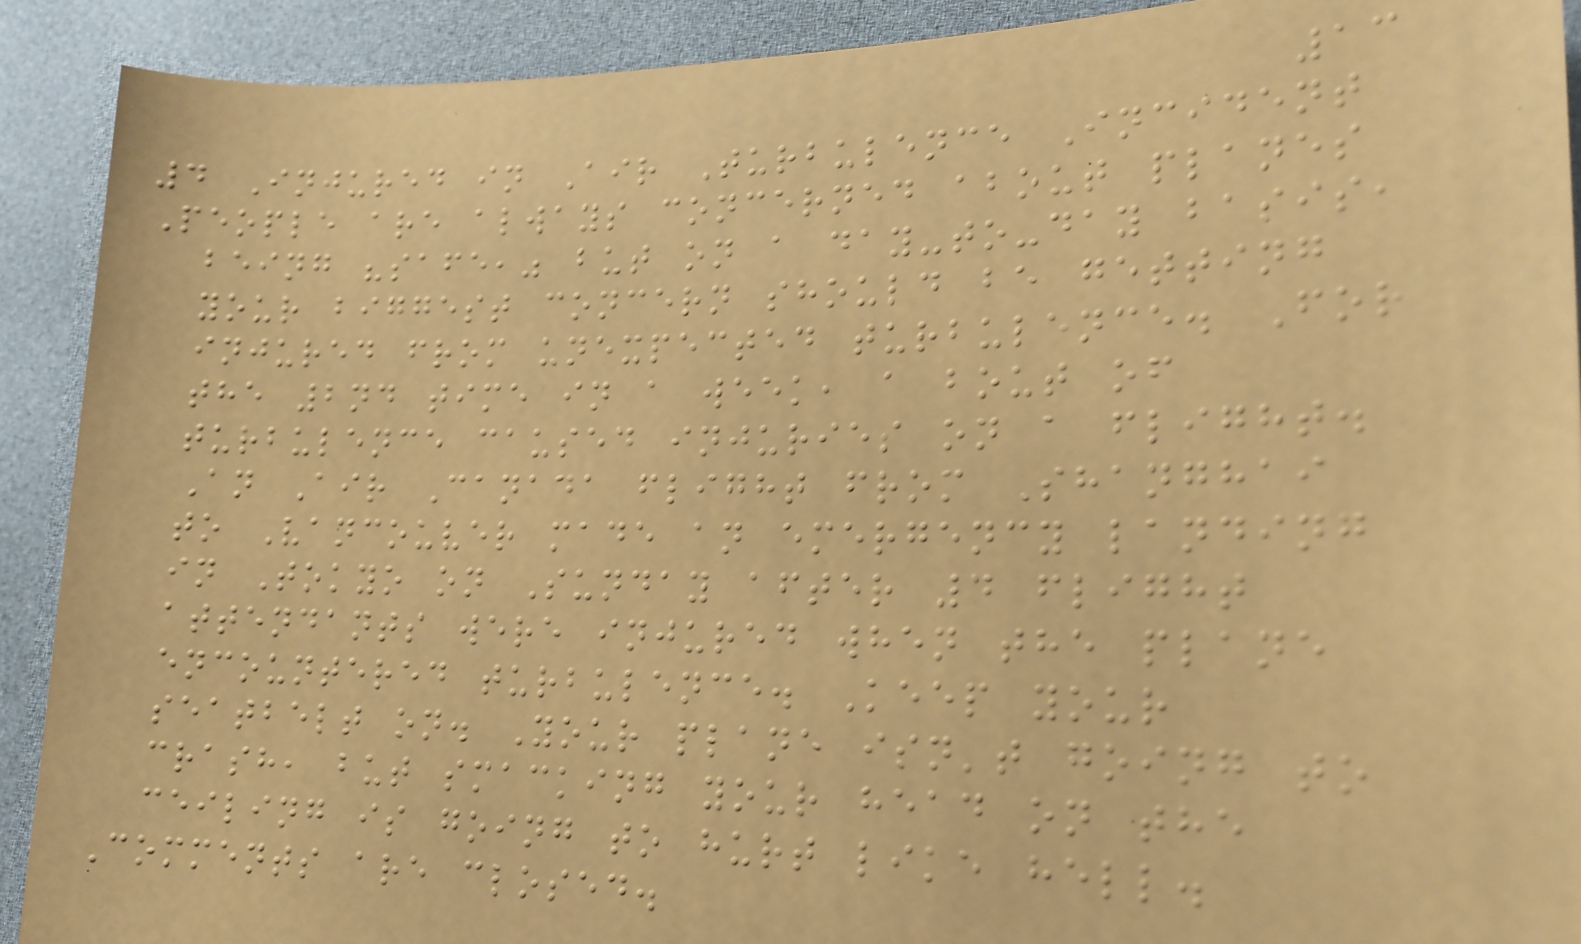13
4 Injured in Air Turbulence Incident
People are always concerned about planes
being "safe," but on a day-to-day basis,
your biggest concern should be getting
injured from unexpected turbulence. For
the 2nd time in a week, a bout of
turbulence caused injuries on a flight.
An Air Canada flight from Shanghai
to Vancouver made an emergency landing
in Tokyo on Sunday after 4 flight
attendants were injured when the plane
encountered turbulence. Keep your
seatbelt on. Your plane isn't going to
crash, but smacking your head on the
ceiling is going to hurt like hell.
Comments are closed.
